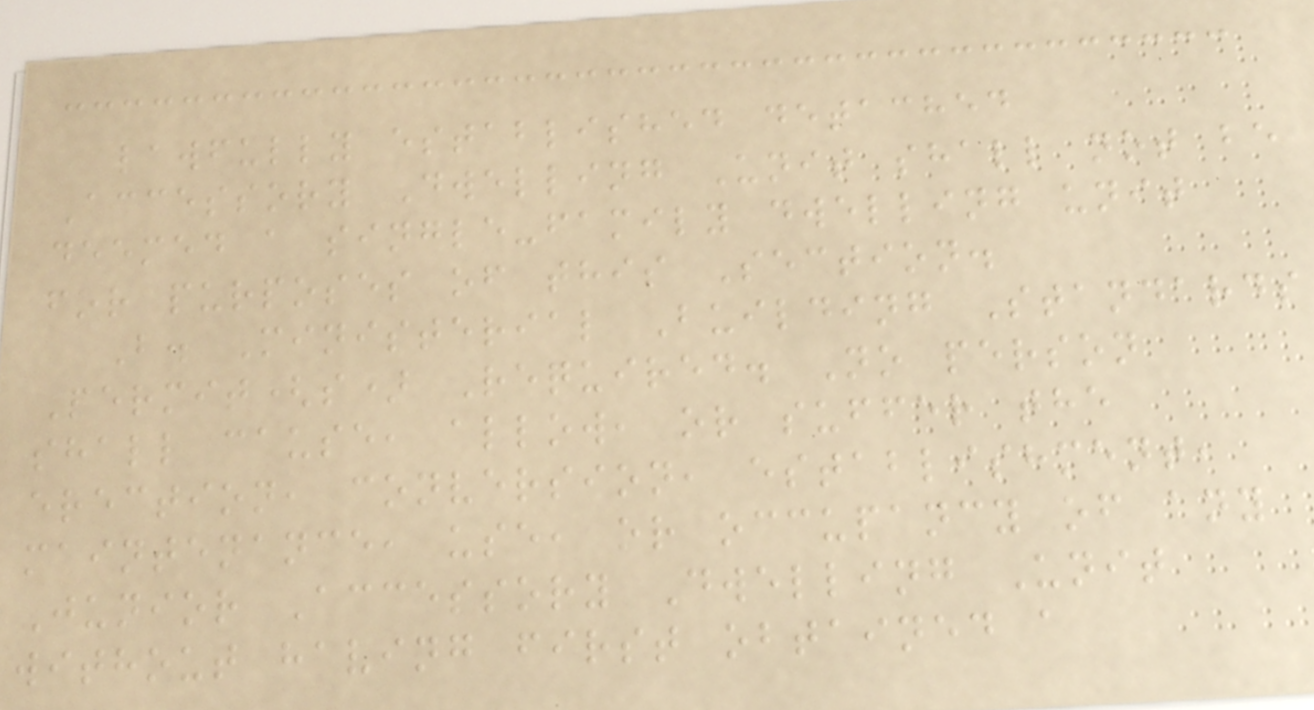lawfully established detached
Accessory Dwelling Unit shall not be
deemed a single-family dwelling unit
for purposes of this Section.
B. Ministerial Building Standards
Permit(s) Required. No person
shall cause, allow, or suffer the
erection, conversion, establishment,
maintenance, use, or occupancy of any
Junior Accessory Dwelling Unit
without having first obtained a
